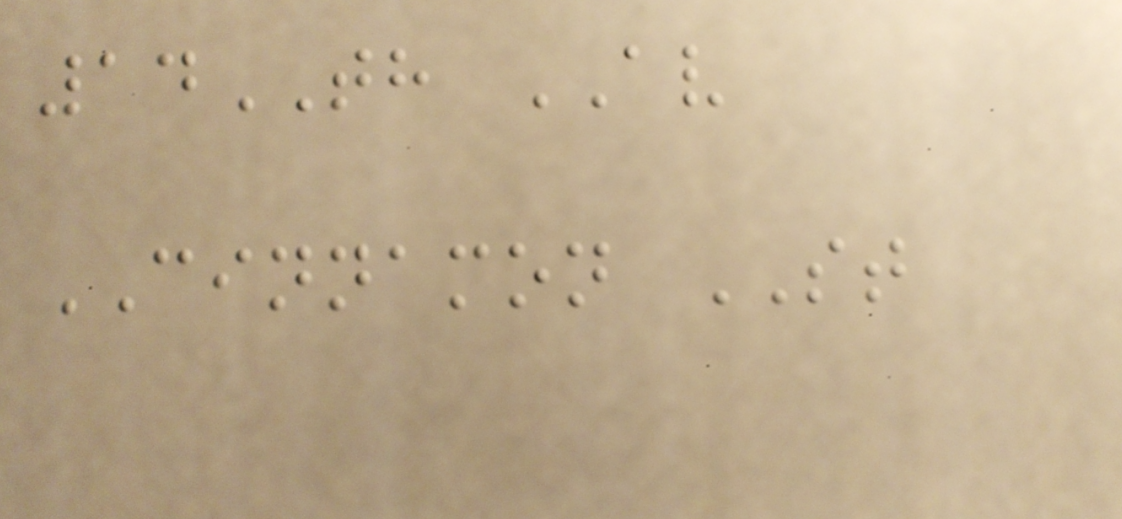14TH AV
CINNAMON ST
